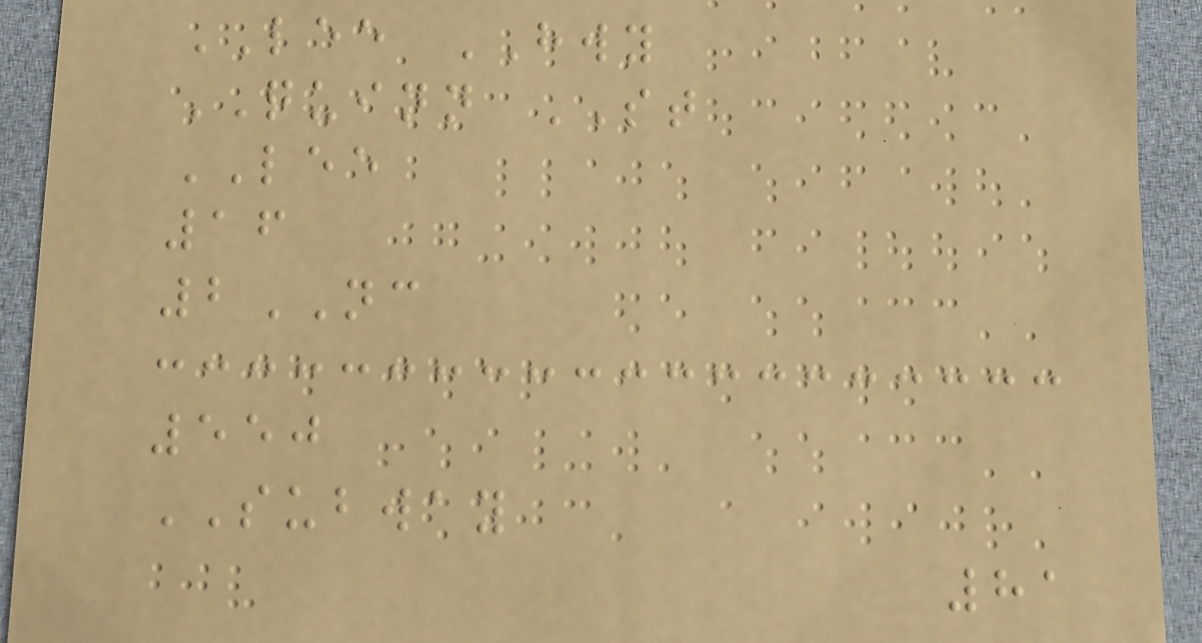LEE HWY
QUINN ST
LEE
16
2NC
550
SUBWAY
81
